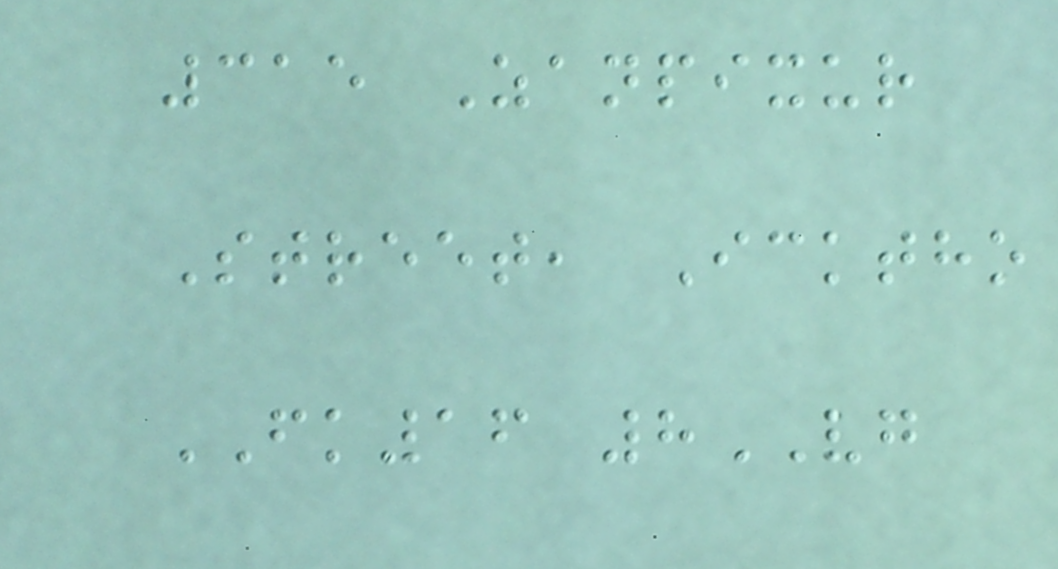315 Zanpixur
Street, Icktho
FK16 8VG
